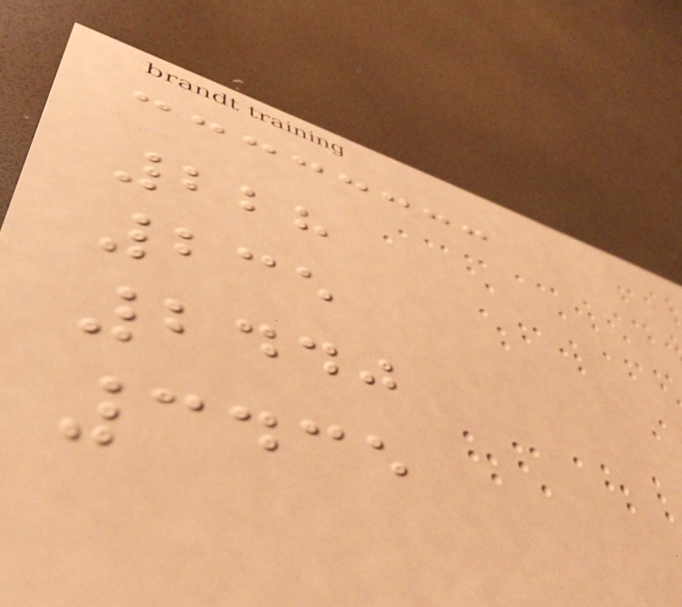228
235
2440
3435
